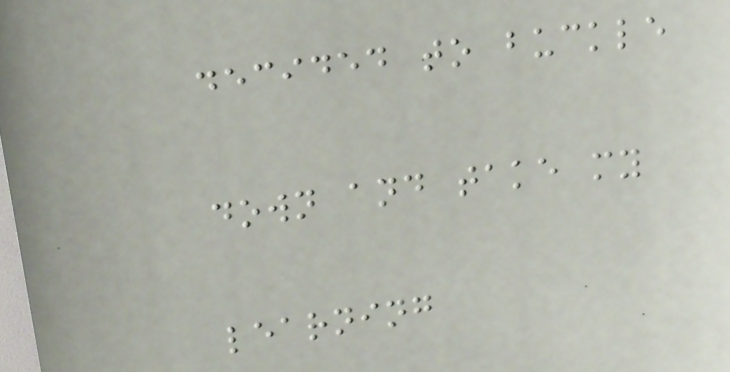decided to buckle
down and take my
learning
